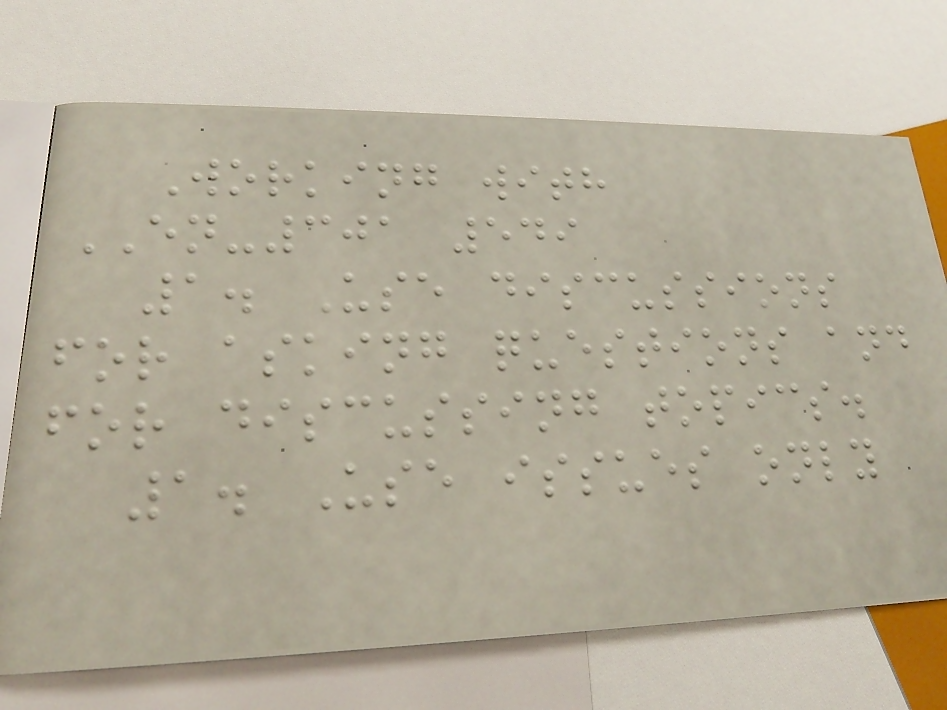Working with
EN-301 549
1. Use discussions
for asking questions and
for discussing topics.
1. Use issues only
